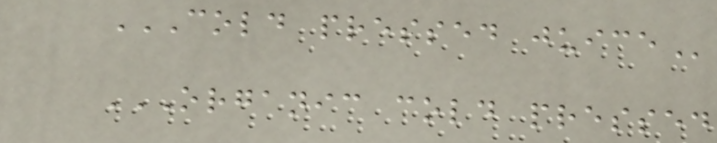COLD PRESSED JUICE
ORGANIC COLD PRESSED
